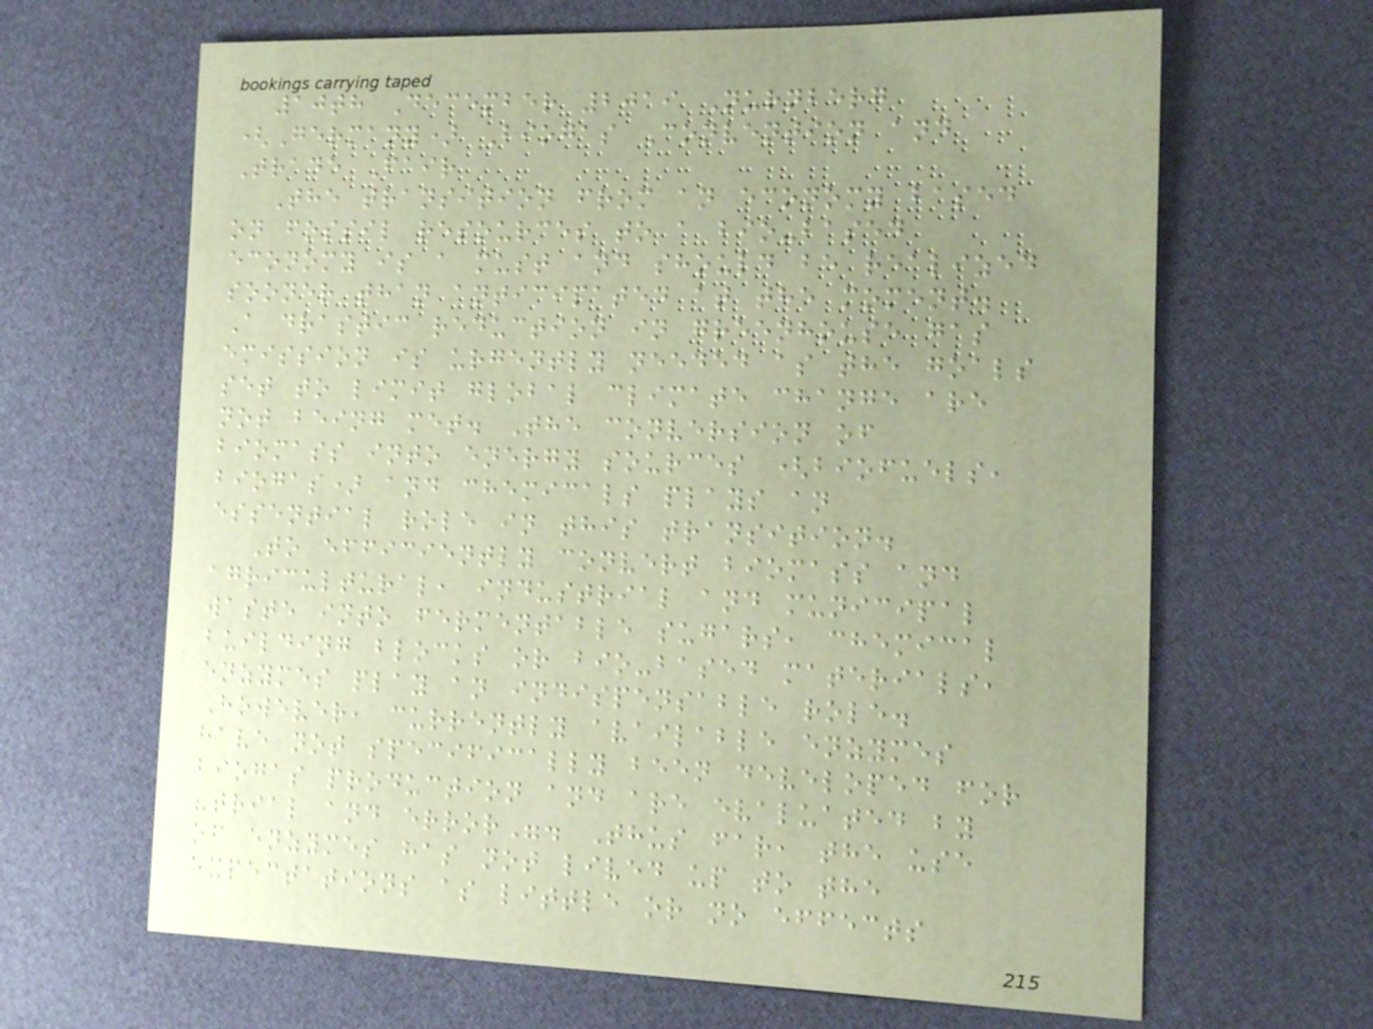10th December 2019 Nurnberg
(Germany) Biogas Convention and
Trade Fair
The transition from an economy based
on fossil resources to a bio-based
economy is a must and should be realized
sooner than anticipated at the moment.
A drastic reduction in greenhouse gas
emission is urgently needed as the goals
set to limit global climate change are
not being met. The conversion of
biomass into energy sources (biofuels,
biogas) and chemicals plays an
essential role in this transition.
To efficiently convert biomass and
agricultural, industrial and municipal
waste into fermentable sugars, chemical
building blocks or bio-based materials,
enzymes play an indispensable role.
However, currently available enzymes
have not specifically been developed for
biogas production and are evaluated by
"trial and error". Thus far, the use
of enzymes has not lived up to the
expectations as little or no effects
